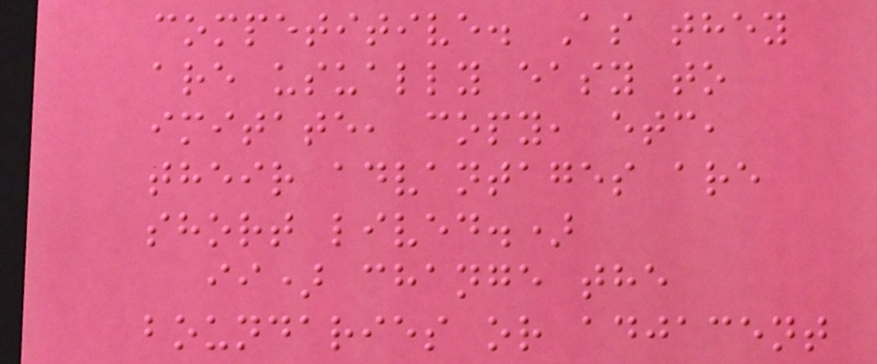competitive. As they
are usually easy to
imitate, copy, etc,
their advantages are
short lived.)
ii) change the
boundaries or adjacent
